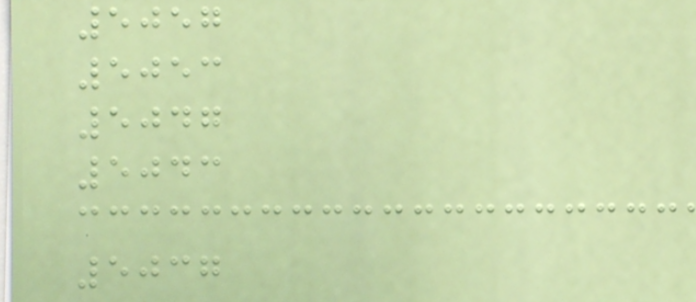5057
5053
5047
5043
5037
